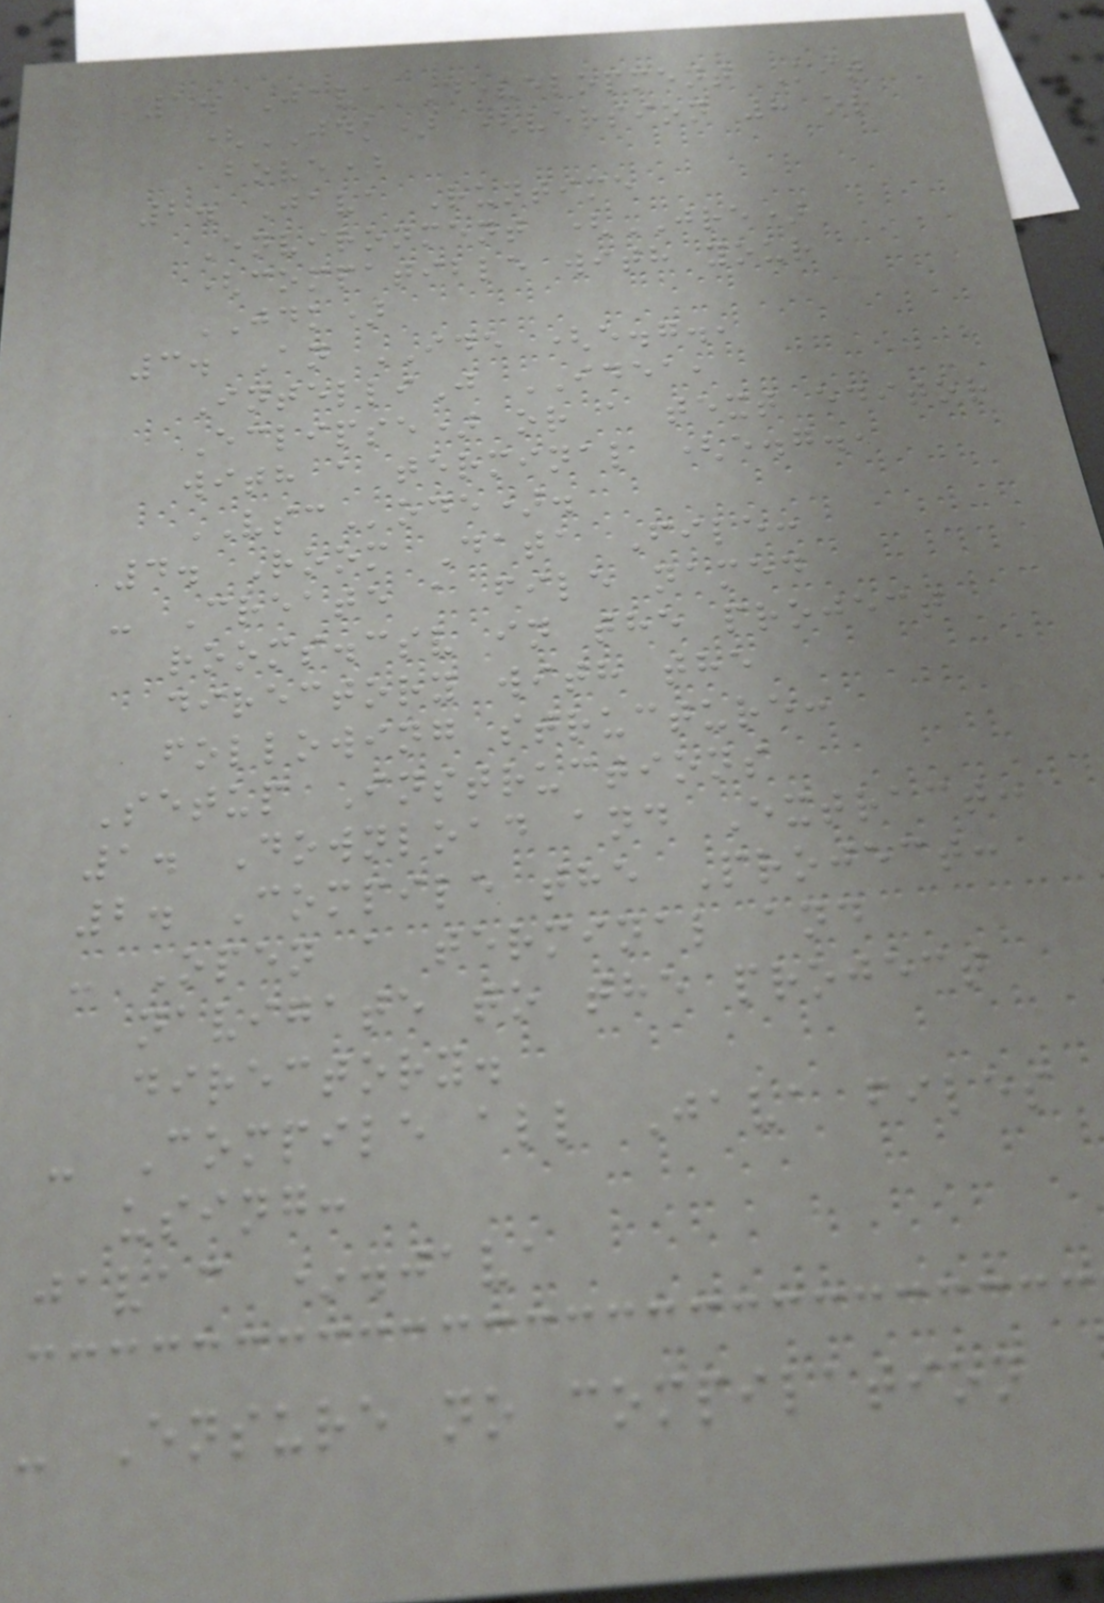1. Java Development Kit
(JDK) (version 8 or
above)
2. Java Runtime
Environment (JRE)
(compatible with your
JDK)
3. An IDE (e.g.,
IntelliJ IDEA,
Eclipse) or a text editor
with a terminal (e.g.,
VSCode).
4. Room Data File:
- Create a file named
rooms.csv in the project
directory with the
following structure:
Setup Instructions
1. Download and Extract:
2. Compile the Project:
- Open a terminal and
navigate to the project
directory.
- Compile all Java files
using:
javac *.java
- Ensure no compilation
